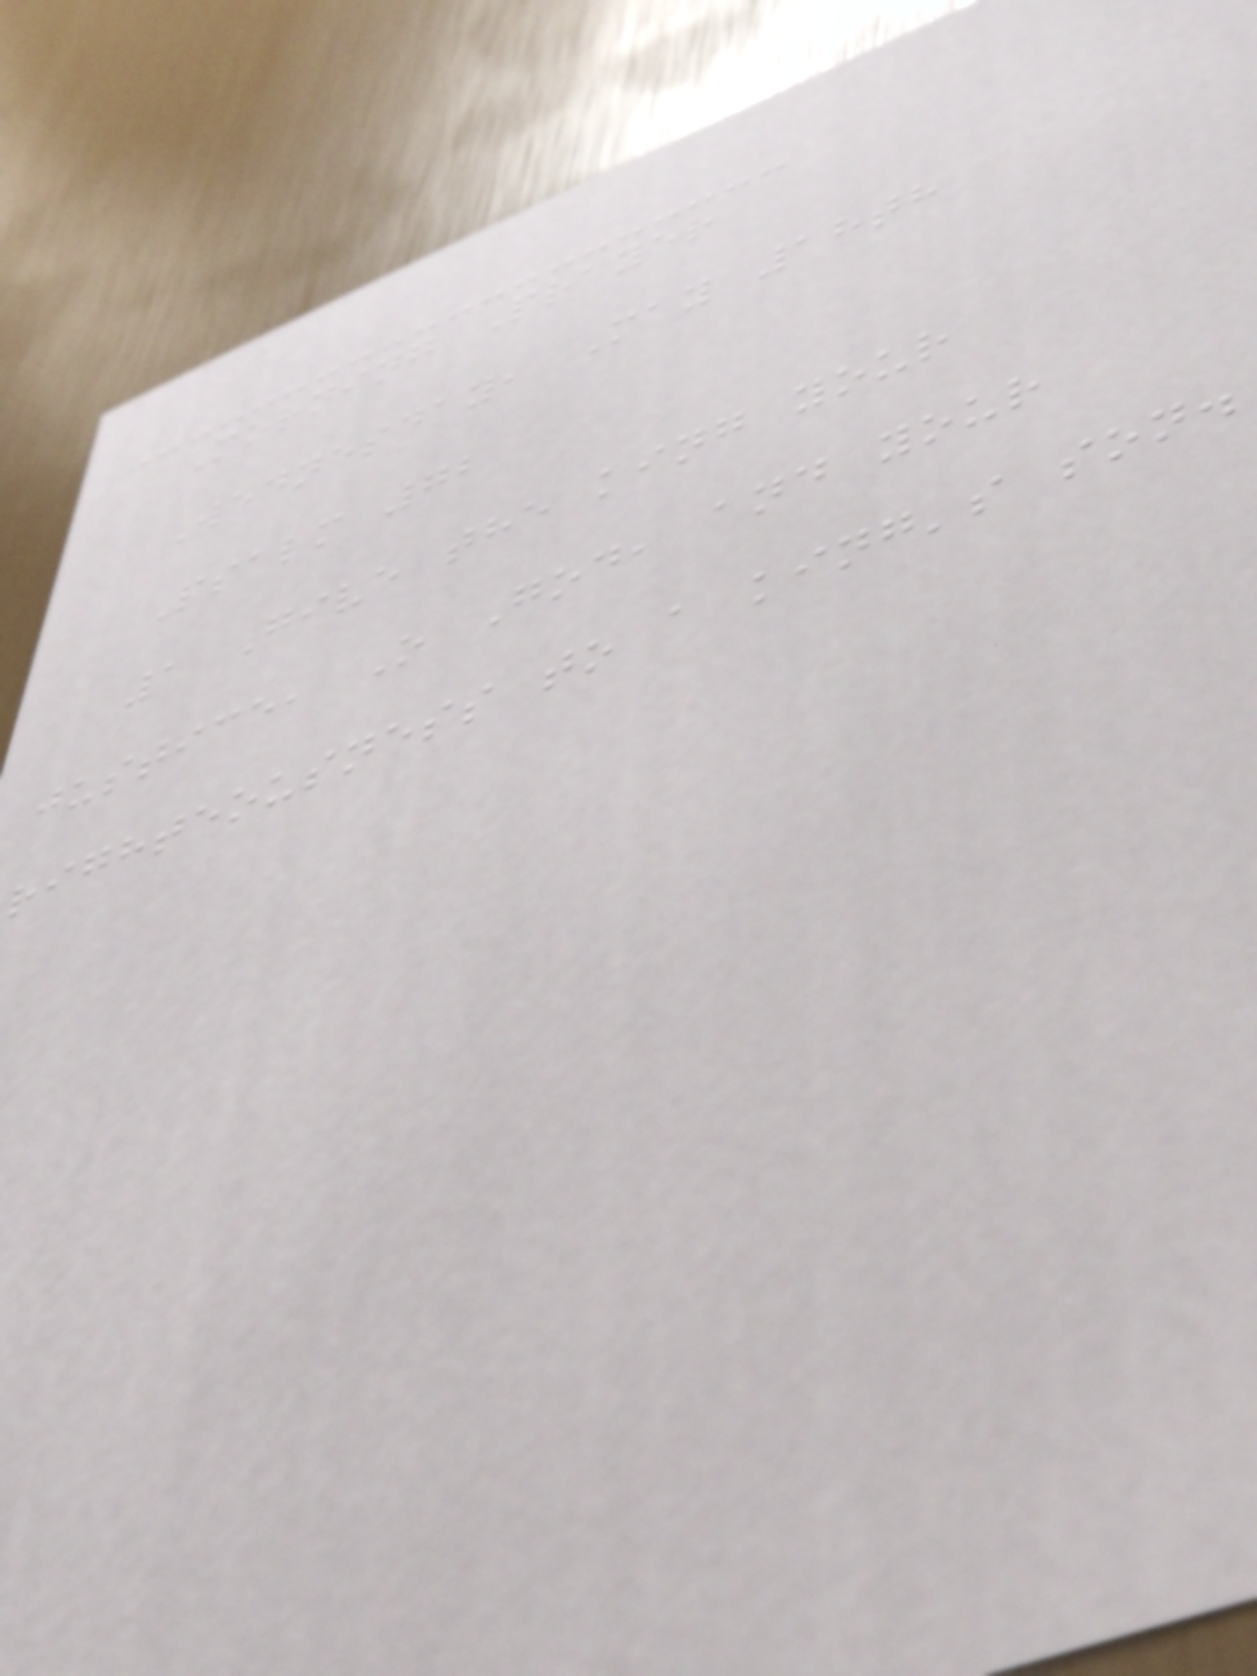Morning Prayer
Wednesday, May 18th
Psalm 72
1 Give the king your
justice, O God, and your
righteousness to a king's son.
